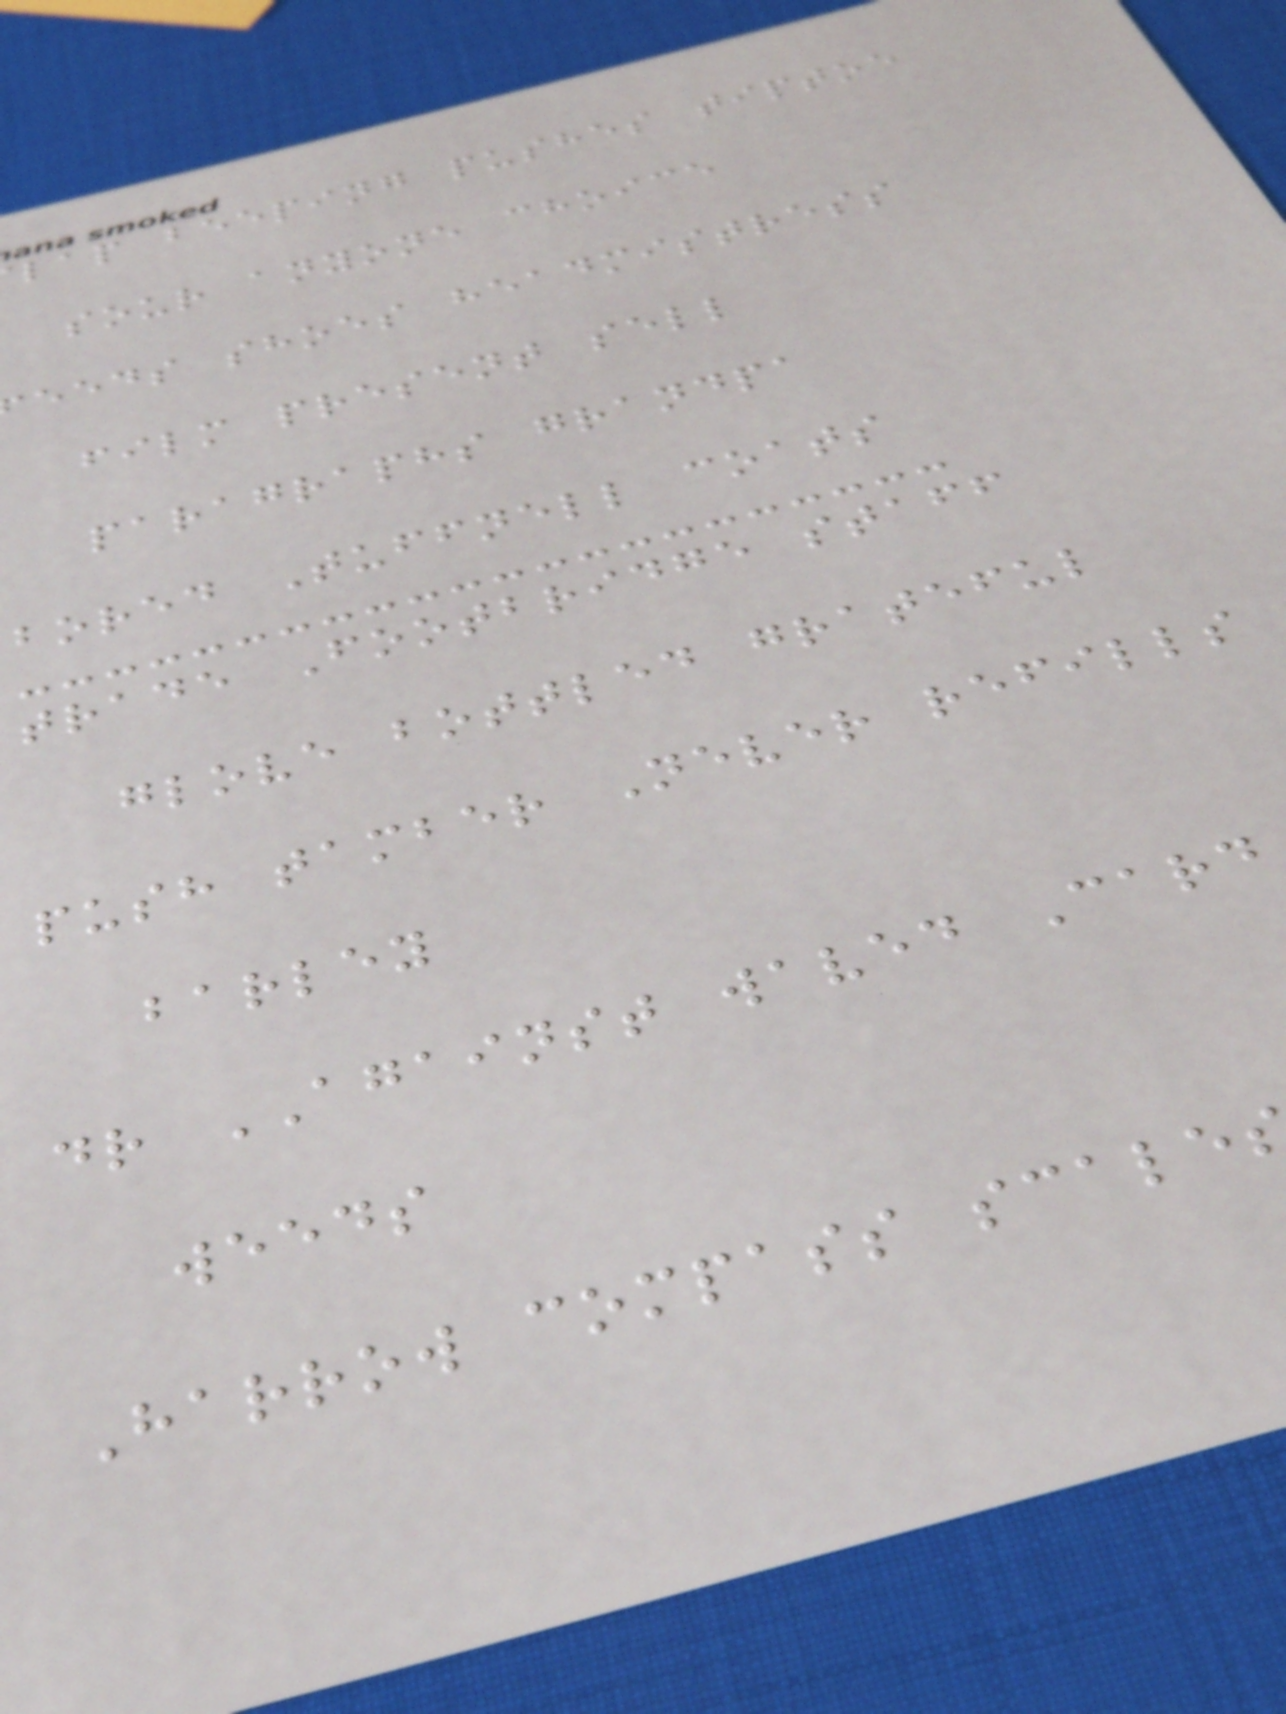lap beeping pushes tiptoe
sour anyone choice
eeds shoes headmistress
film present sell
paragraphs grandpa
bored Tuffnell coats
trade Footbridge staff
glove bottled grateful
push tamber Never refills
barley
dr AGAINST waved Card
weeds
Harrow compass scale
